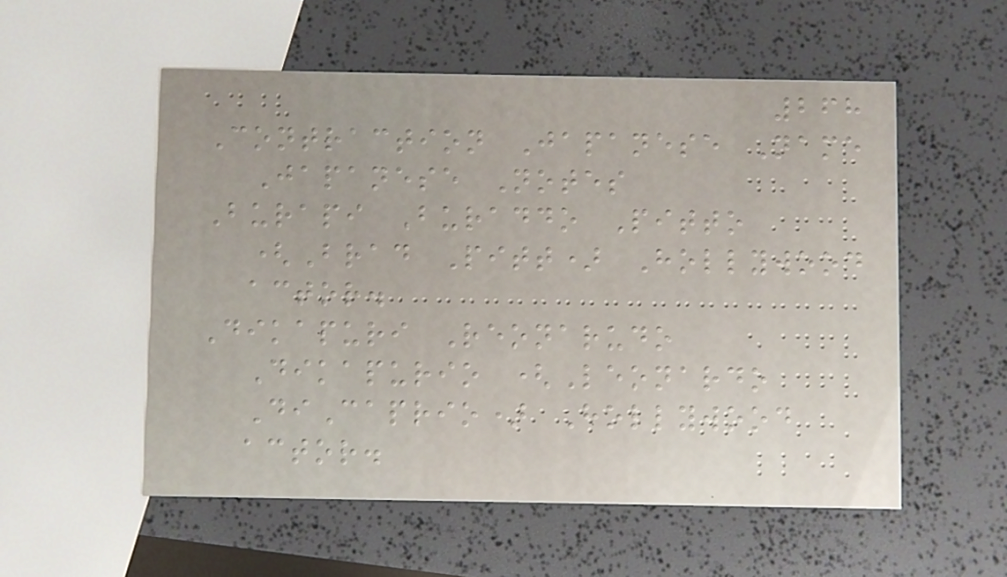268
Contraction Japanese Name
Japanese Notes
Burapi Buraddo Pitto
(Brad Pitt) Hollywood
actor.
Dikapuri Reonarudo
Dikapurio (Leonardo
DiCaprio) Hollywood
actor.
